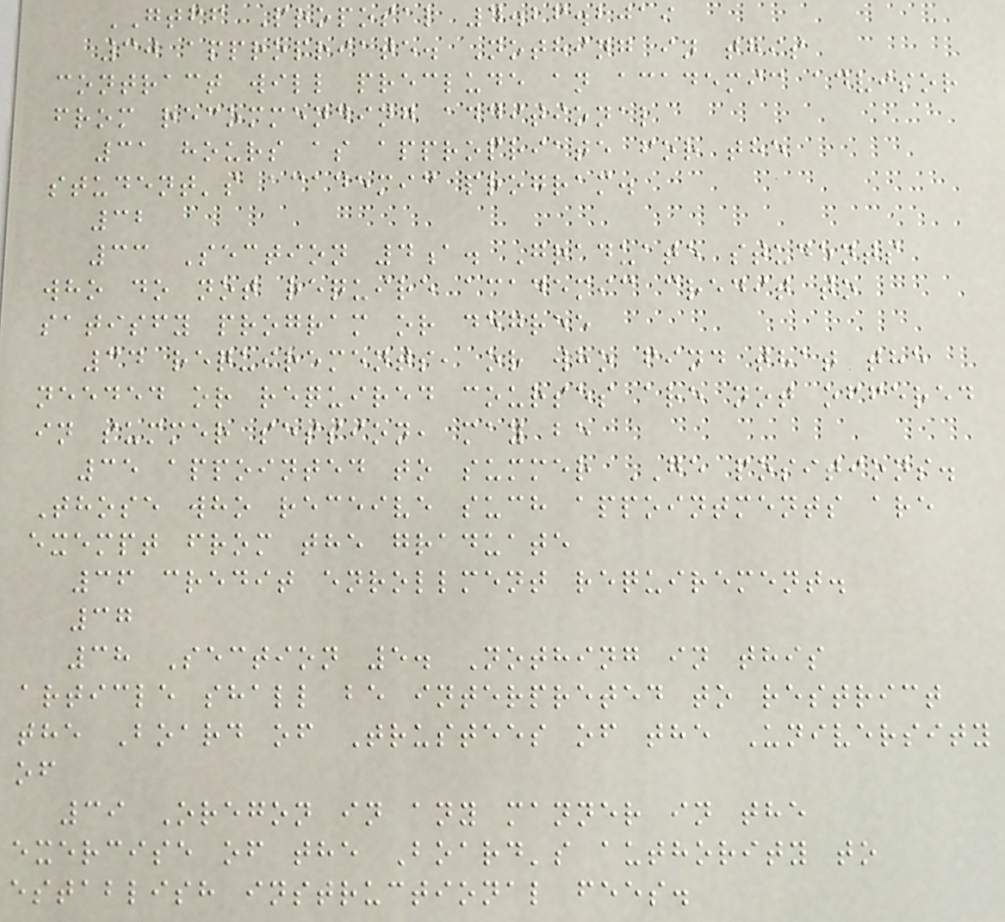GTFF Proposal 4.26.2019
30 appropriate. Nothing in this
contract will preclude an academic advisor
from recommending additional
31 hours as appropriate for the
student's academic program.
32
33 Section 4a. Graduate students
who do not require academic credit to
satisfy program or degree
34 requirements, or who find that the
needed or required courses are not offered
in summer session, may be
35 appointed to summer GE positions.
Those who receive such appointments are
exempt from the graduate
36 credit enrollment requirement.
37
38 Section 5. Nothing in this
article shall be interpreted to restrict
the Board of Trustees of the University
of
39 Oregon in any manner in the
exercise of the Board's authority to
establish instructional fees.
